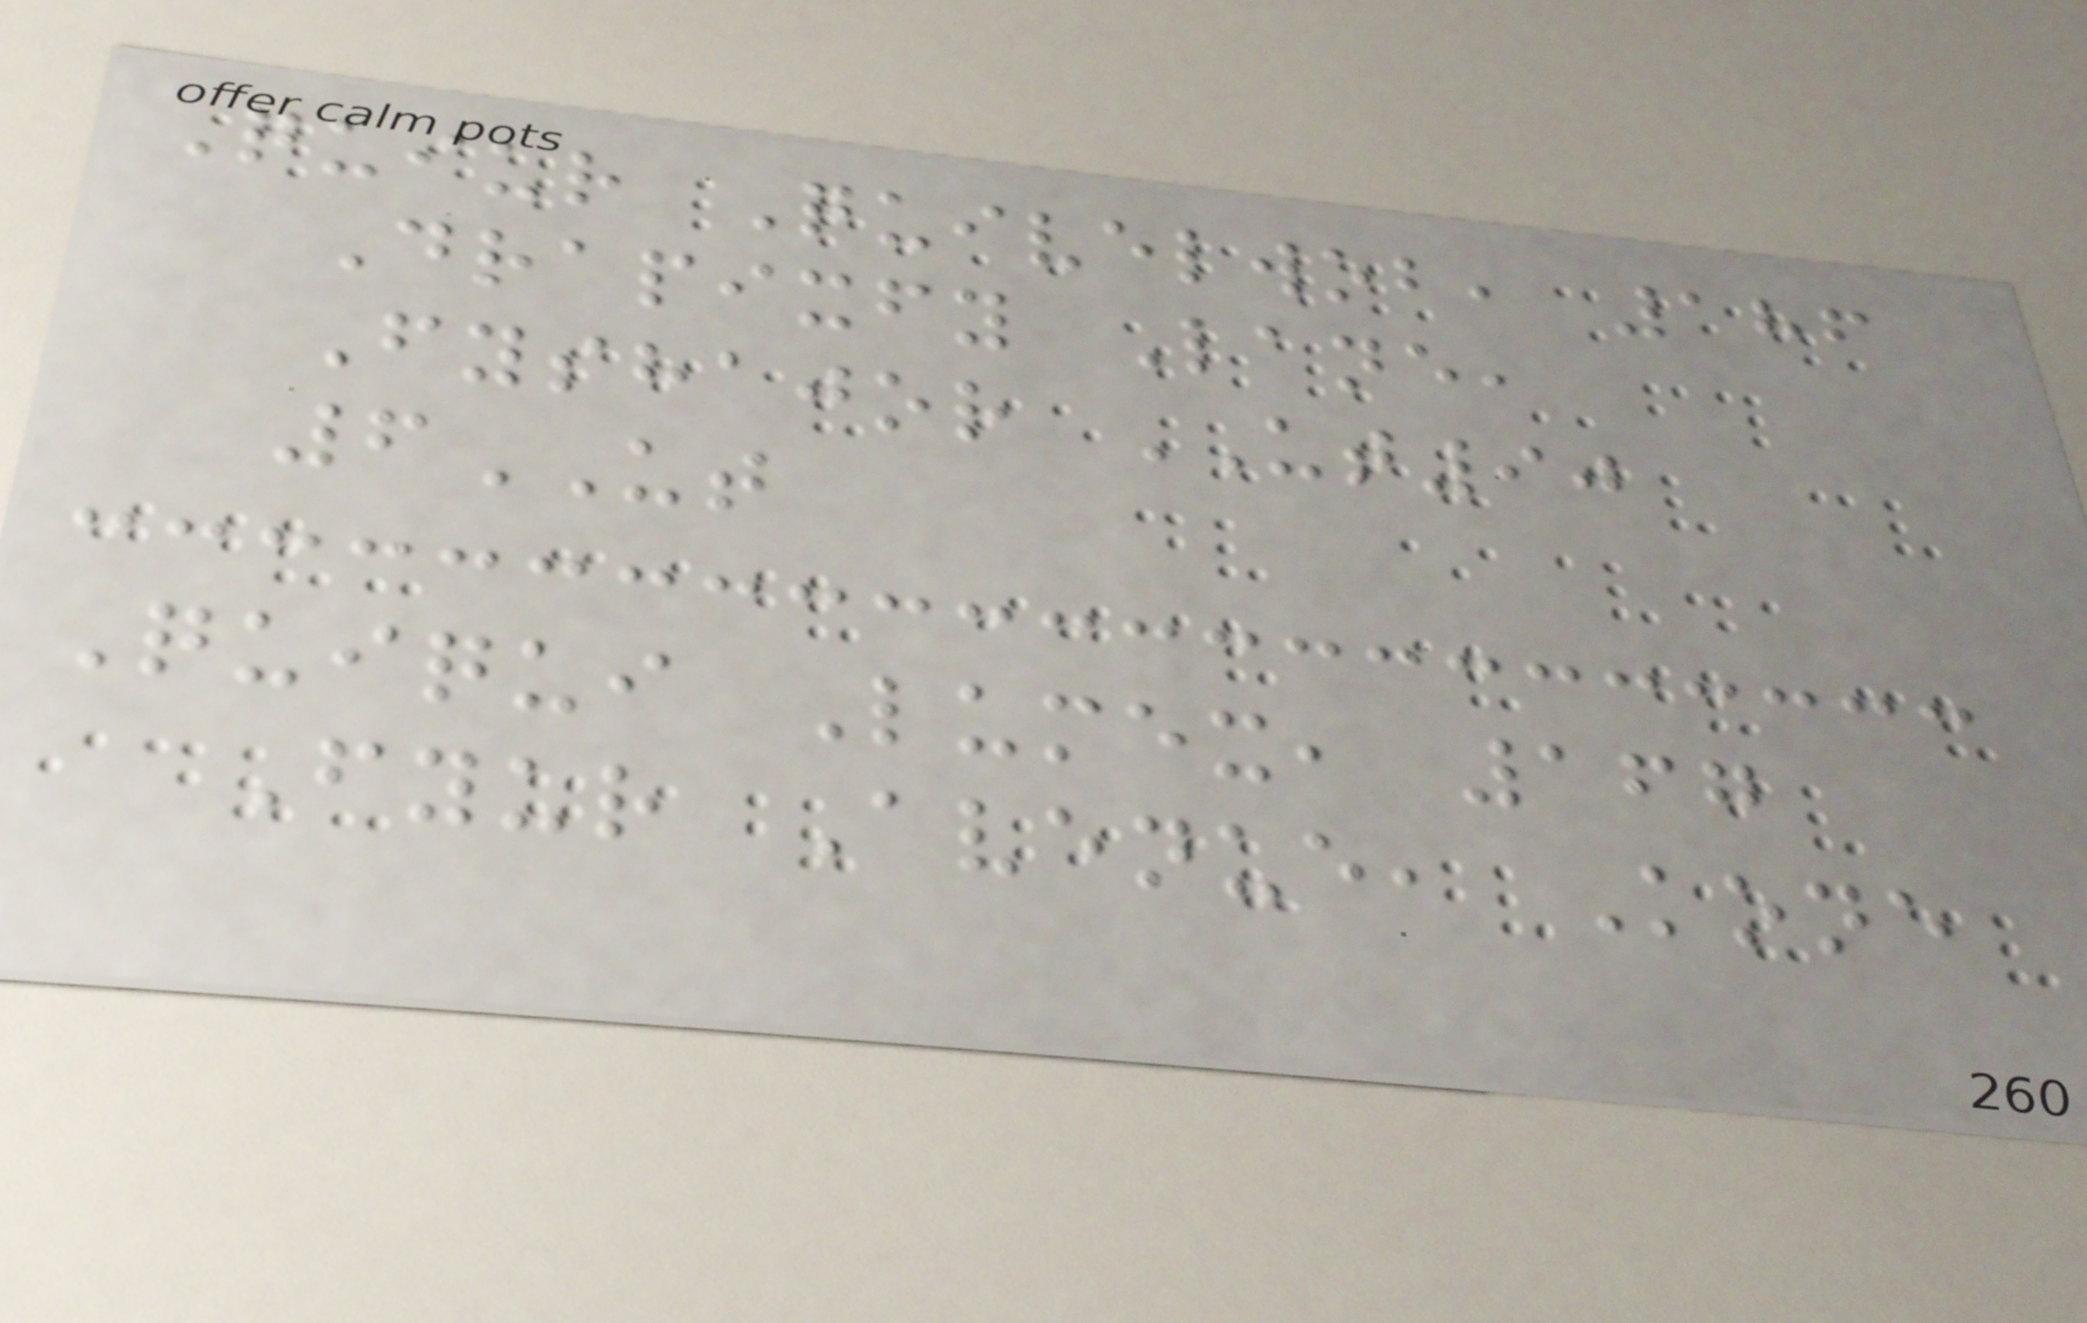Quiur Quivelwob, 186
Drapixfy Lane,
Fyshajor UT90
6UT
Quiqui Lumex, 167
Fyur Avenue, Kone
